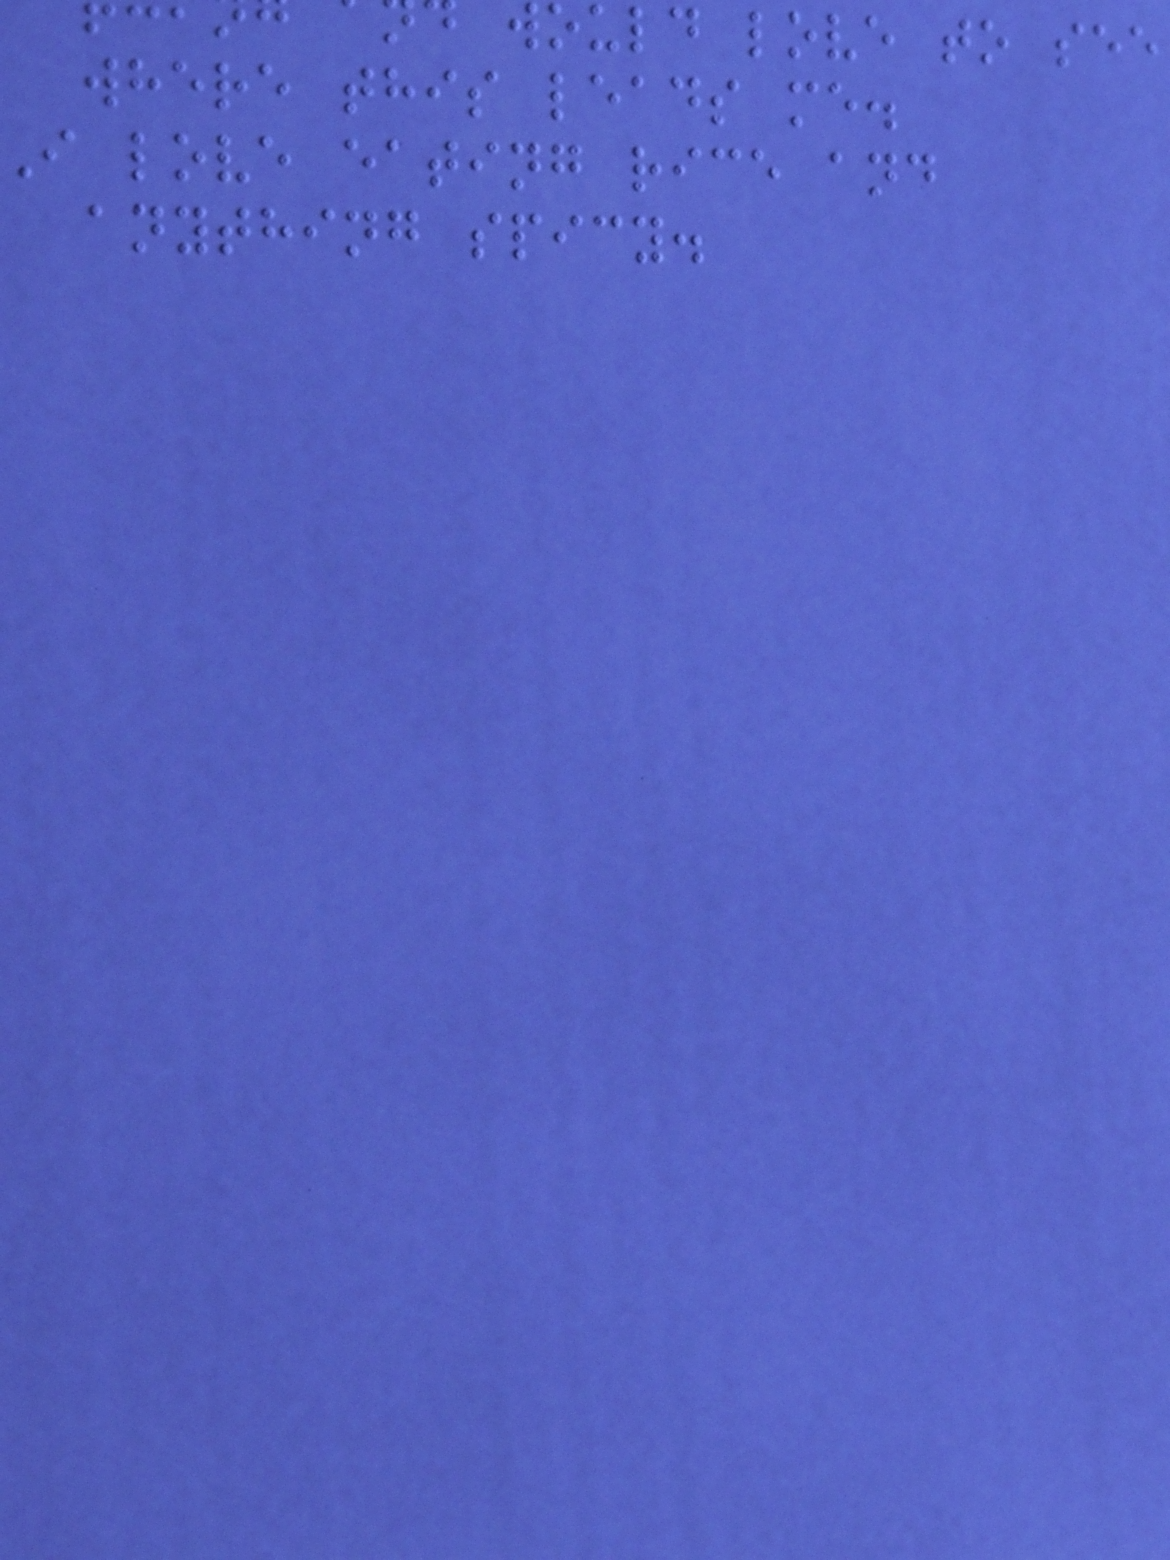ould love to see
where this leads me.
i love eating rice and
anything spicy.
